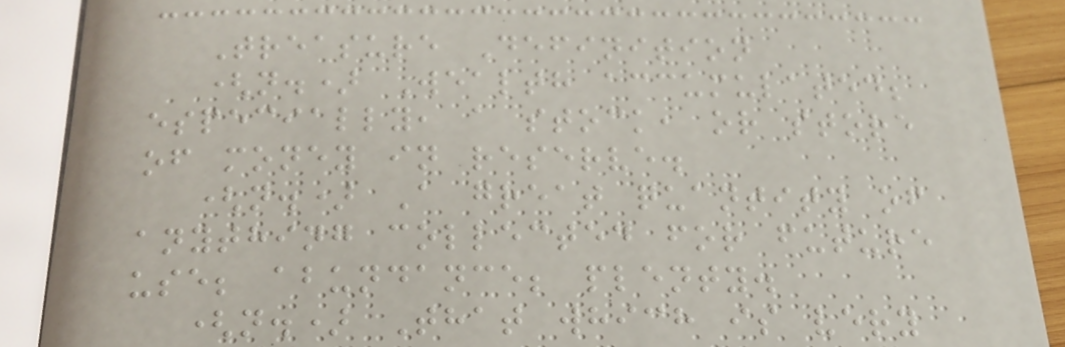Treasure Definition
(n.) Wealth accumulated;
especially, a stock, or store
of money in reserve.
(n.) A great quantity of
anything collected for future
use; abundance; plenty.
(n.) That which is very
